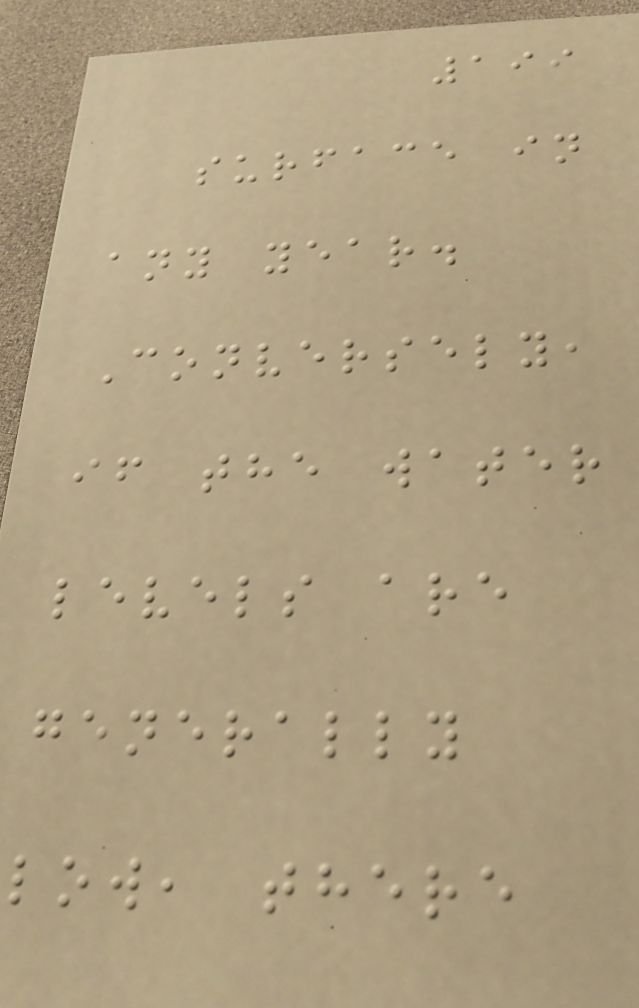199
surface in
any year.
Conversely,
if the water
levels are
generally
low, there
